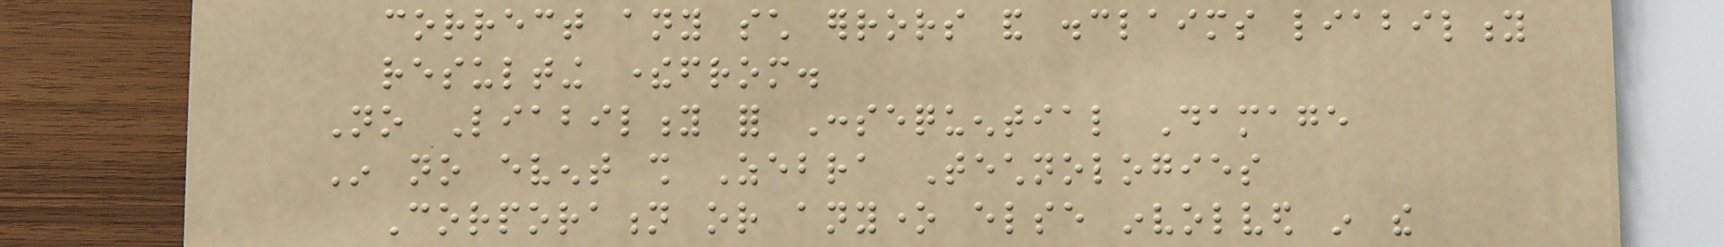correct any such errors and disclaims liability
resulting therefrom.
No Liability for Consequential Damage
In no event shall Zebra Technologies
Corporation or anyone else involved in the
